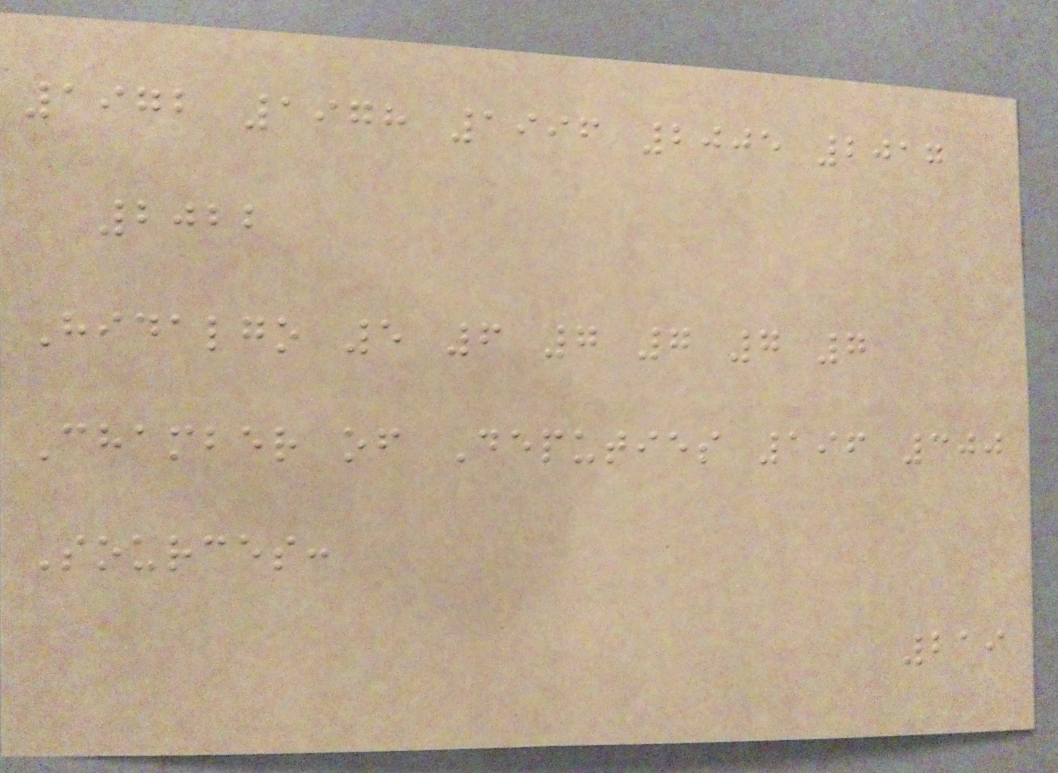1972 1978 1996 2005 2017
2022
Hidalgo 5 6 7 7 7 7
Chamber of Deputies 196 300
Sources:
219
